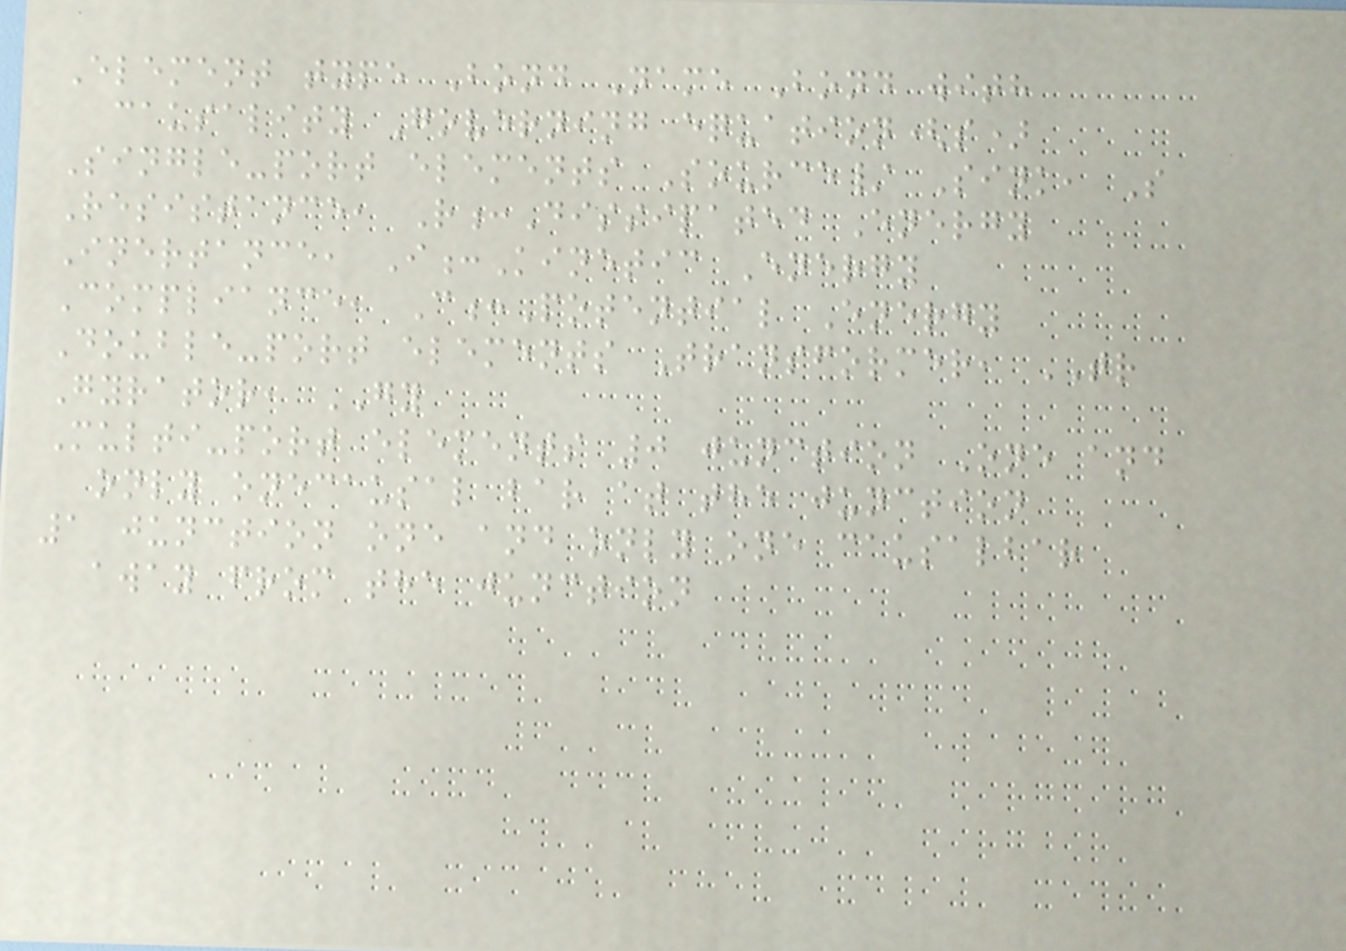Element type Bond Name Bond with
causality Governing equation(s)
Single-port elements Source/ Sink, S
Resistance, R:Dissipated Energy
Inertance, I:Kinetic Energy
Compliance, C:Potential Energy
Double-port elements Transformer, TR
Gyrator, GY
Multi-port elements 0 junction One and
only onecausal bar at the junction
1 junction one and only one causalbar
away from the junction
